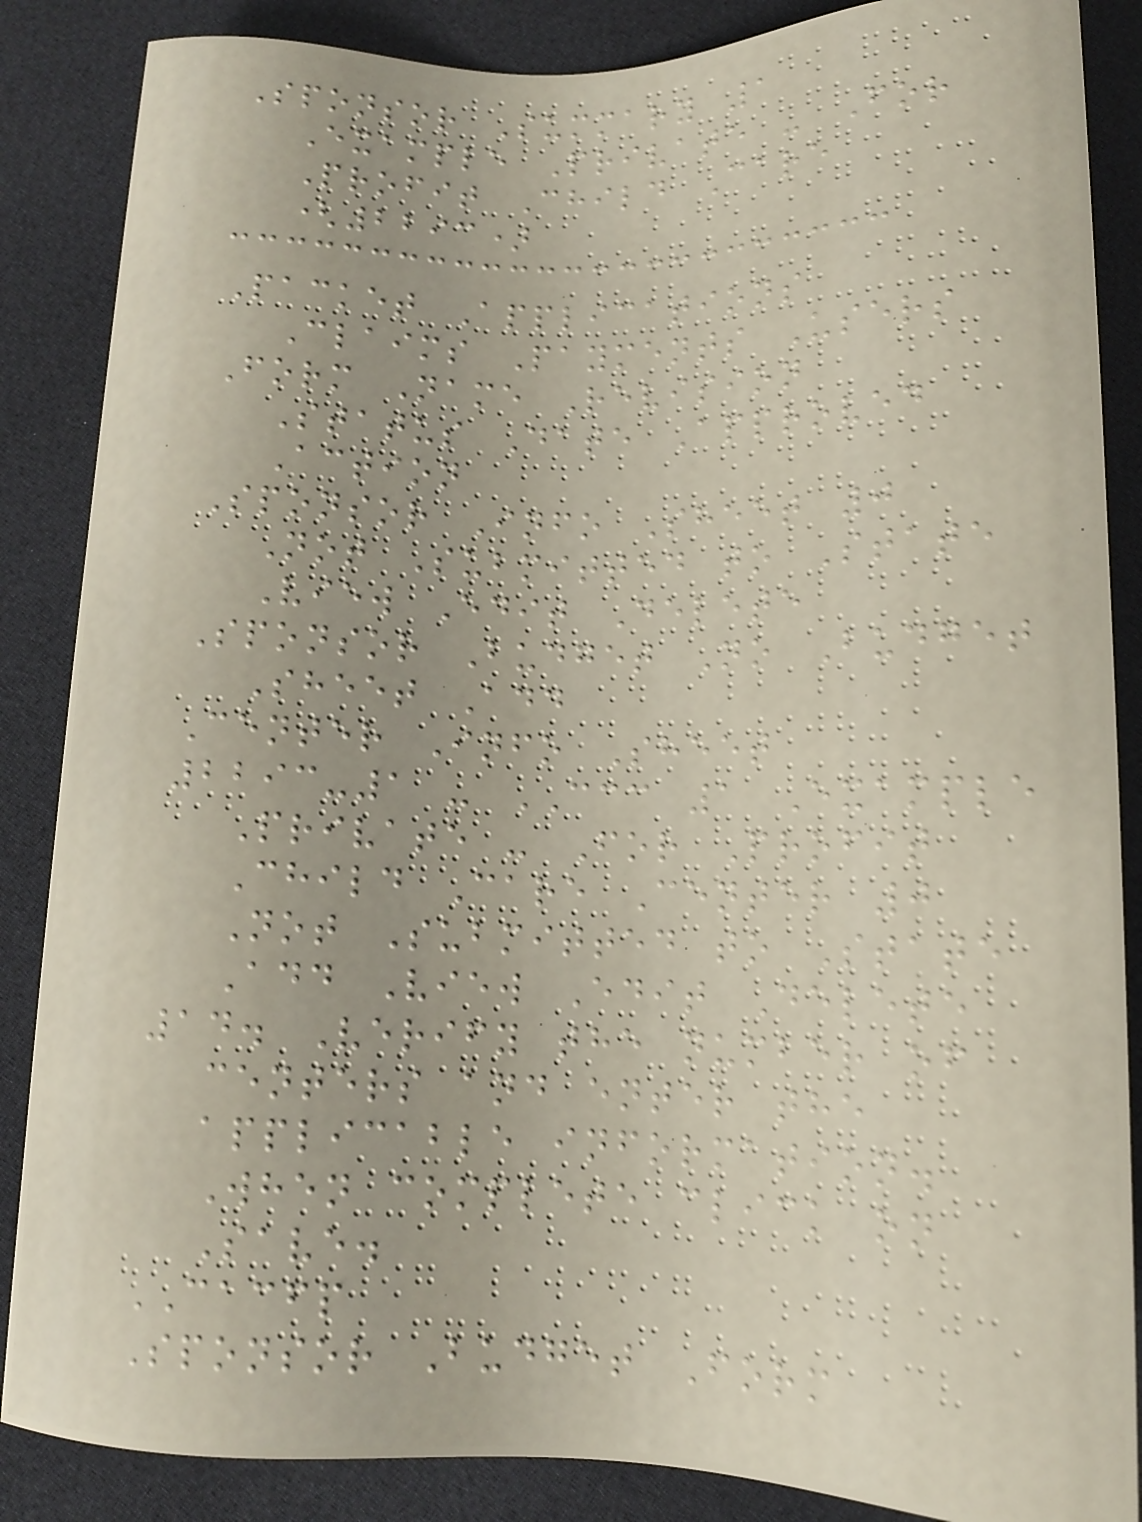Sponsor Summary 1
Example Private - For
Profit Child Care
(2293)
Packet Applications
Claims Payments Users
Form Name Revision
Status Date Approved
Action
Sponsor Info Sheet 0
Not Submitted to State
View Edit Delete
Sponsor Budget No Budget
Sheet Add
Center Info Sheet
2293-1 - CCC 1 Example
Private - For Profit
Child Care Center 0
Not Submitted to State
Add View Edit Delete
14. Verify the number of
centers and enter the
applicable information.
When complete click on
Save.
CACFP
Sponsor Budget Form
